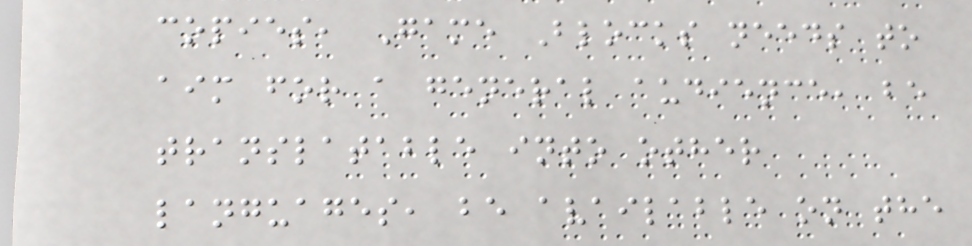copies, Game Blocks needs to
aim for a general audience, be
translatable into other
languages, be available on the
